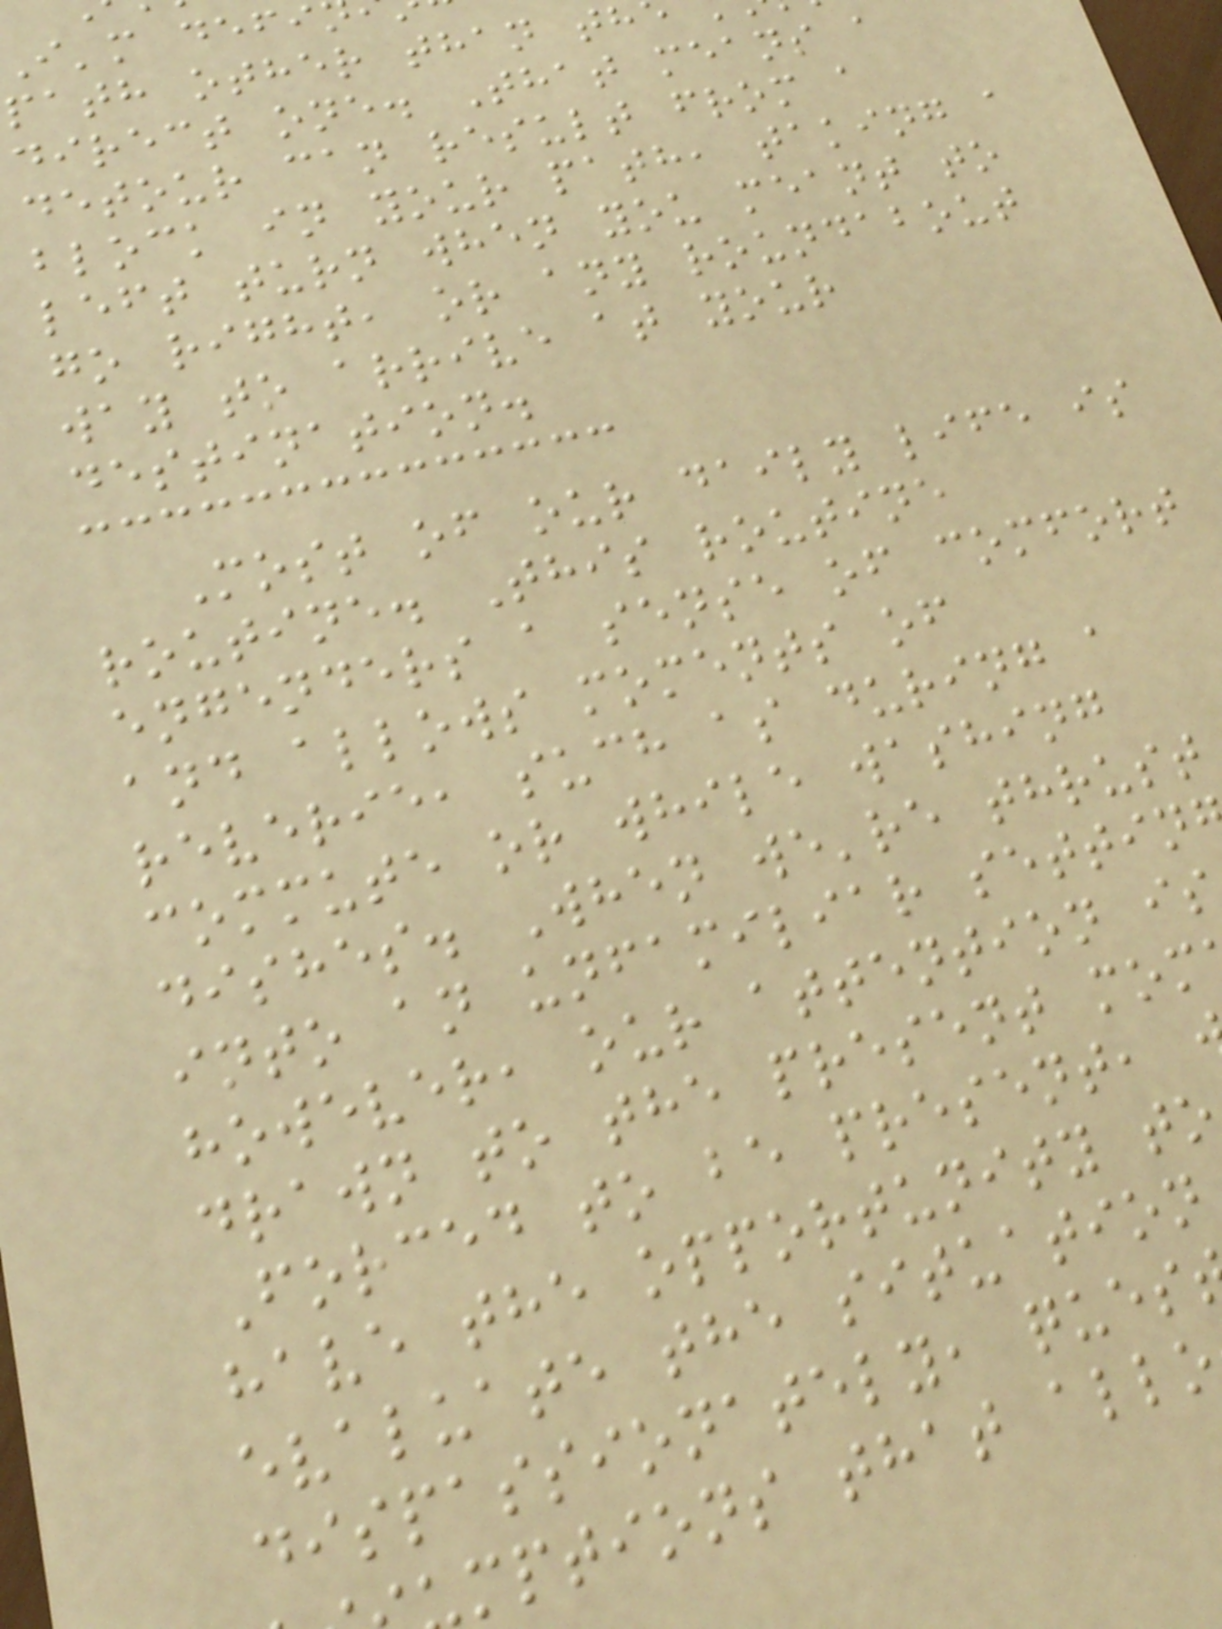i'm defi
path other than th
direct one. That means a
detour can result from a
block in your path, taking a
left turn when you meant to
go right, or any roundabout
way to arrive at your
destination.
Most of our daily life is
routine. This routine
engenders a sense of comfort
and allows moments of
reverie, such as during a
commute or while washing
dishes. When we're thrust
into an unfamiliar settin
however, our attention is
drawn to the present mom
Forced to be present,
have the opportunity to
evaluate the situation
dispassionately, ques
mptions that allo
